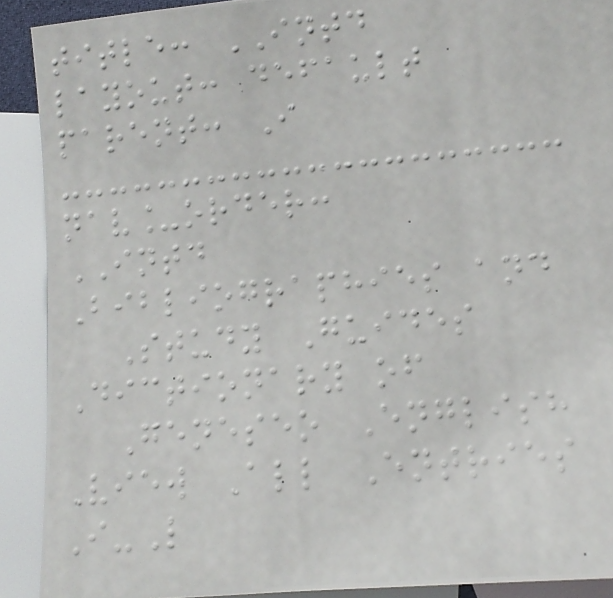title: INTD
layout: default
parent: I
nav_order:
INTD
Bibliographies and
Study Guides
Dictionary of
Geneseo English
View All Entries
I-L
